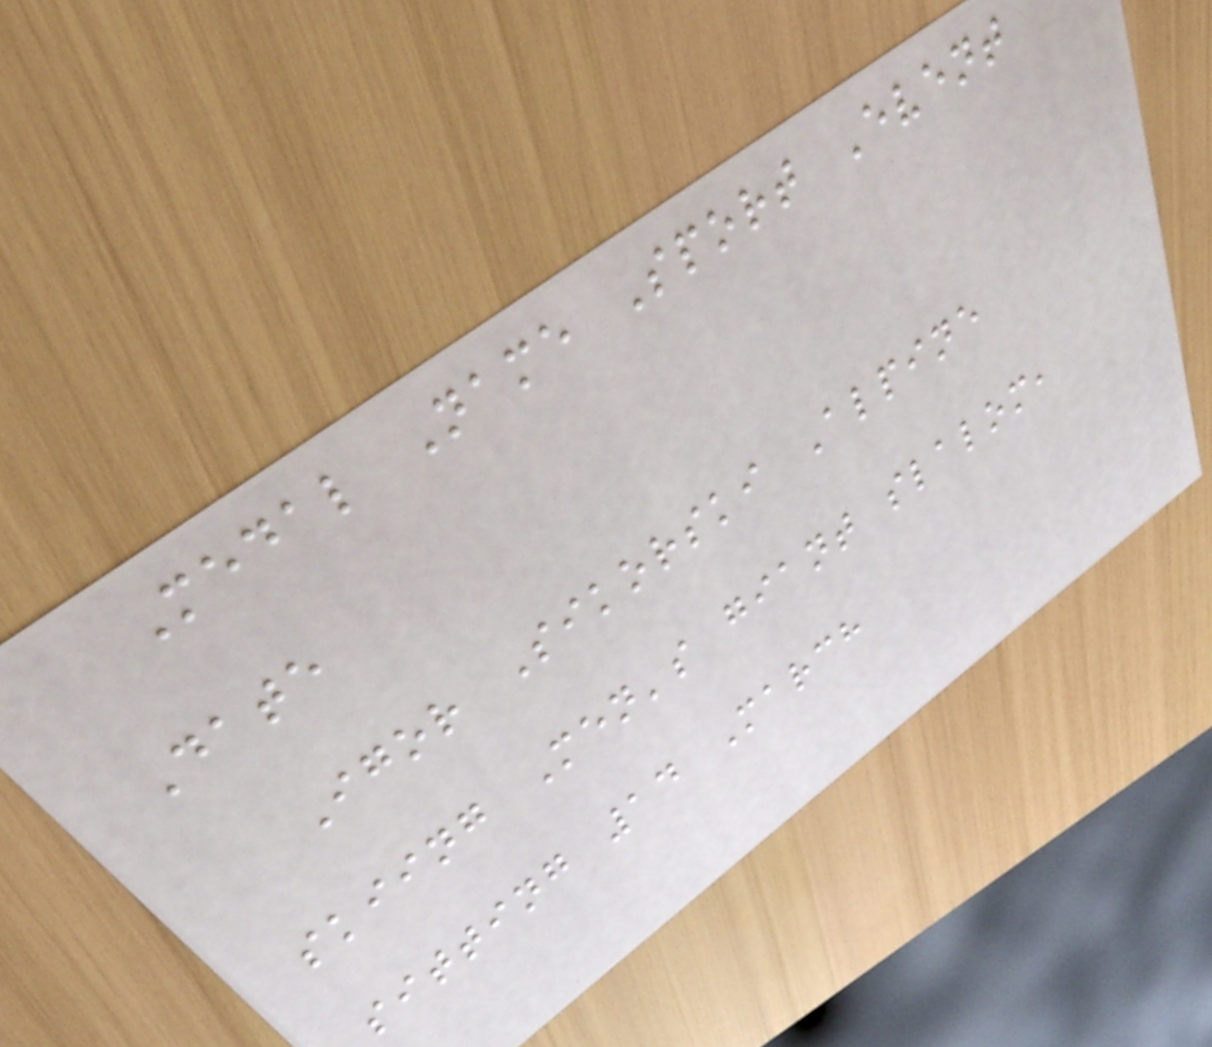Medal Name Sport Event
Date
Igor Sikorski Alpine
skiing Men's giant slalom,
sitting 14 March
